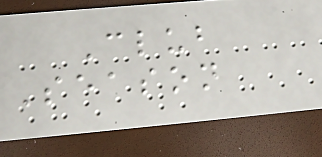Club
Season
